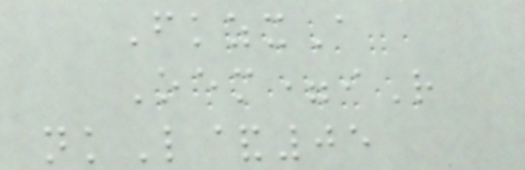FkzxA
Oem=iR
nkL&05
